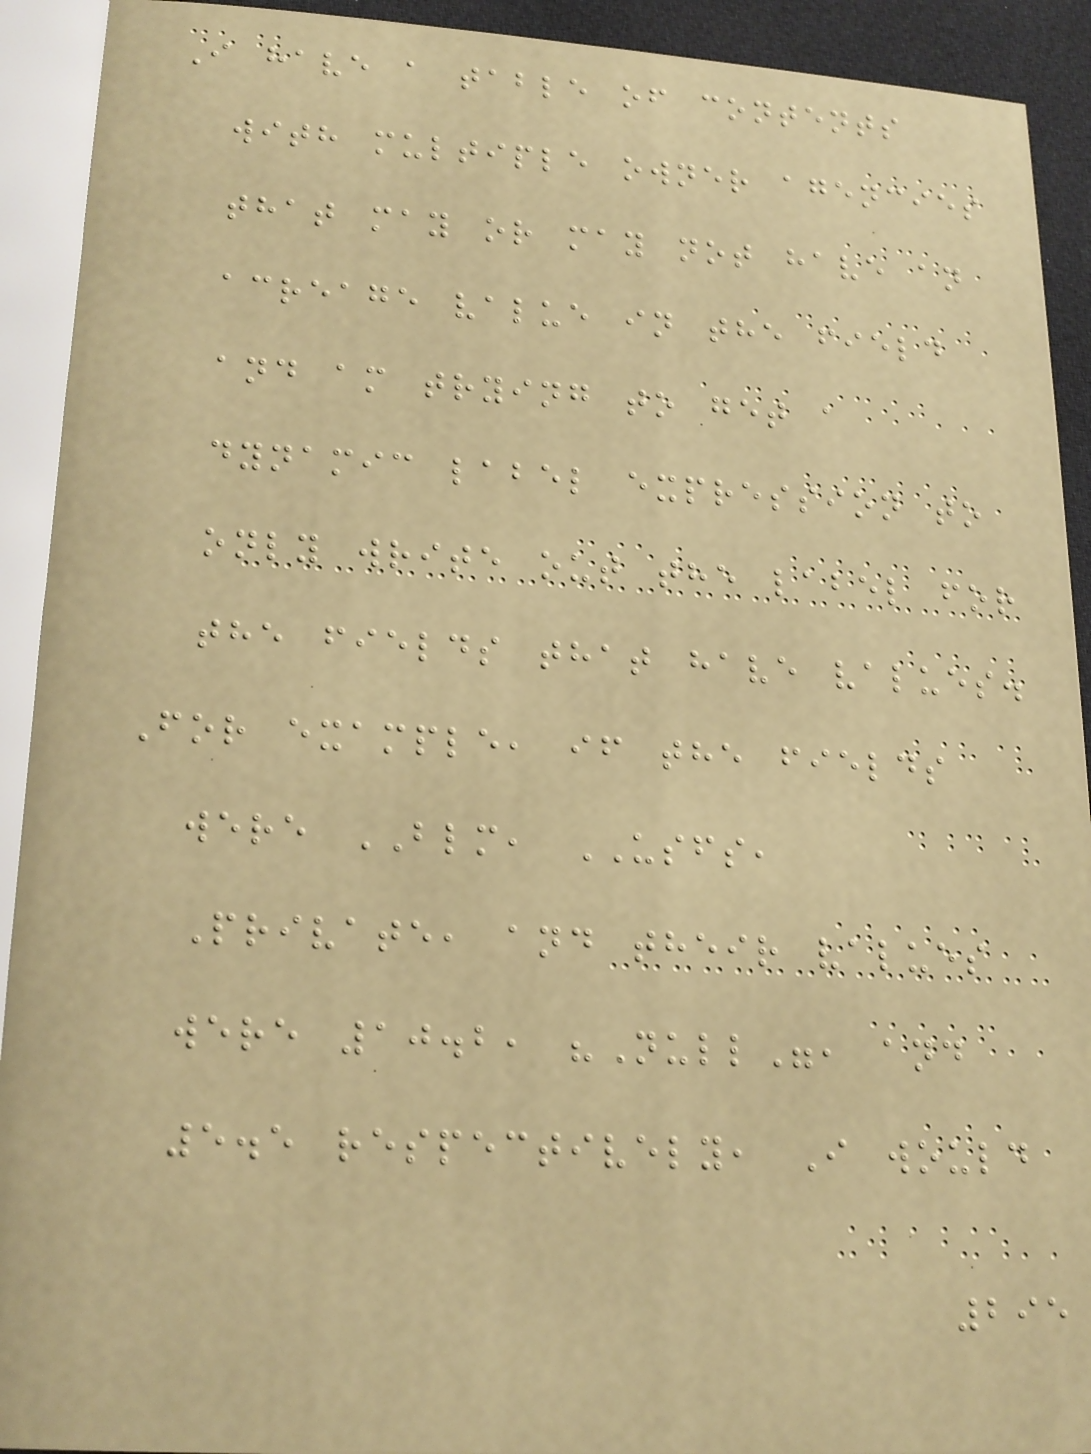I have a table of contents
with multiple owner agencies
that may or may not have an
acreage value in the field
and am trying to get a
dynamic label expression to
only write out the label for
the fields that have values.
For example, if the fields
were BLM, USFS,
Private, and their values
were 10.2, "Null", and
5.5 respectively, I would
295
